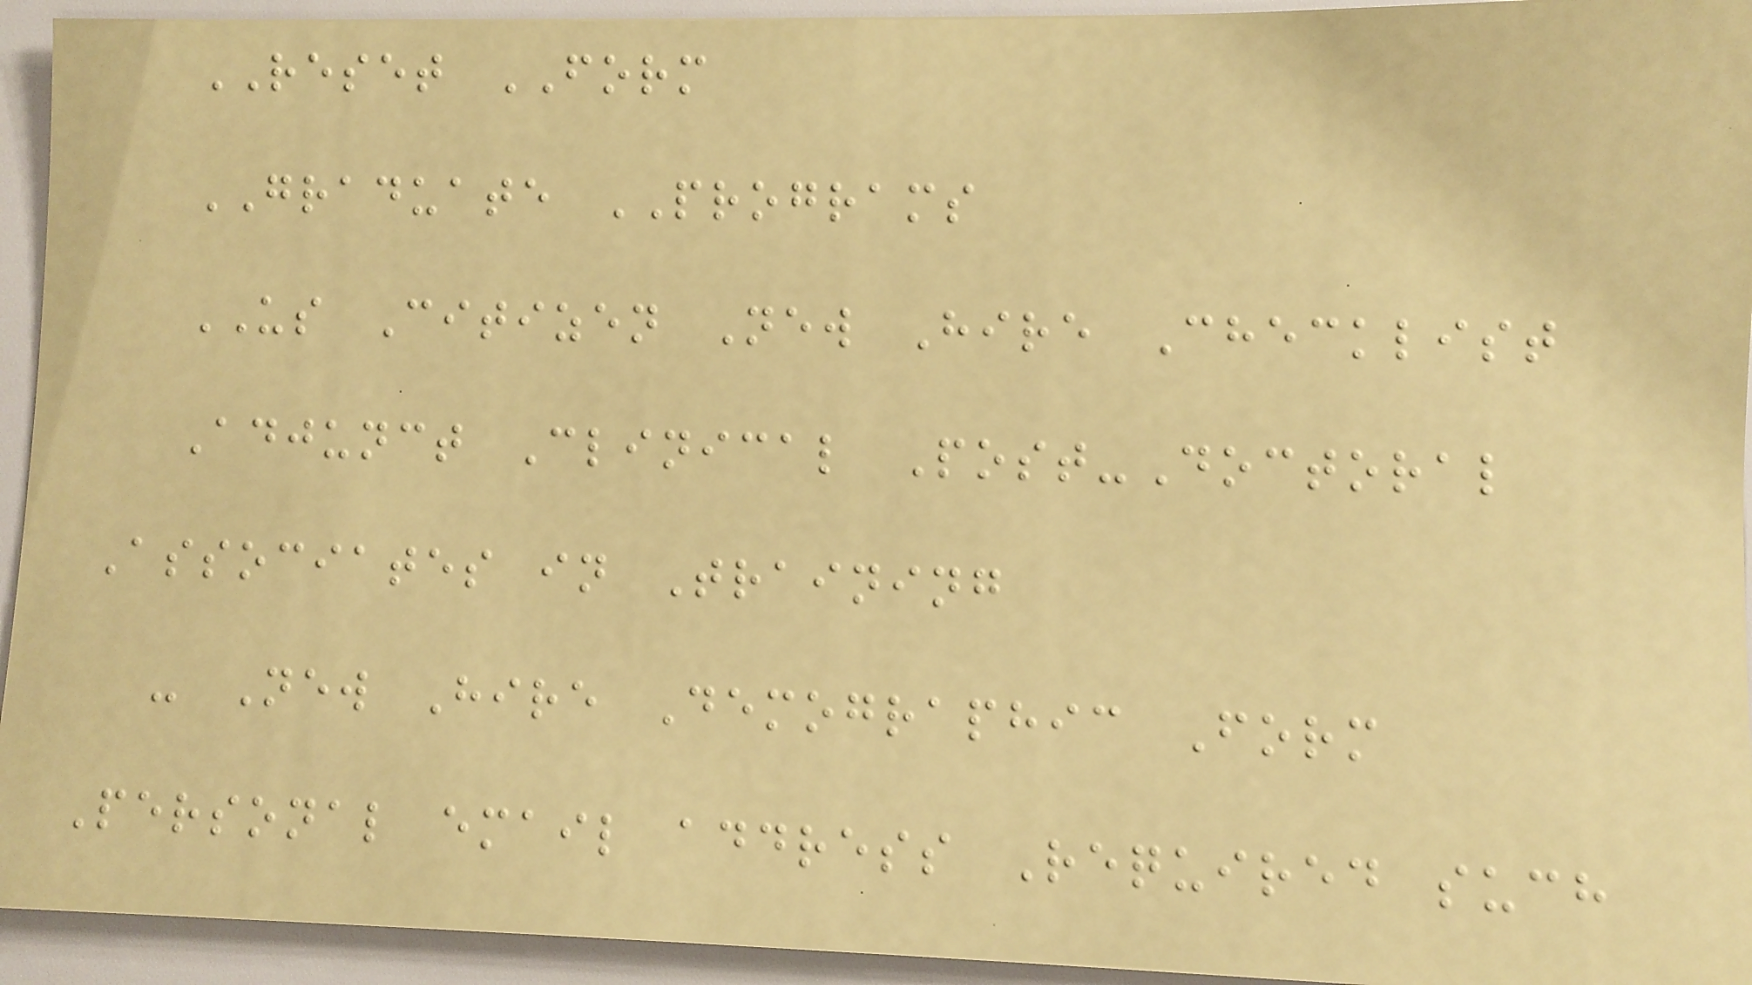RESET FORM
GRADUATE PROGRAMS
US Citizen New Hire Checklist
Adjunct Clinical Post-Doctoral
Associates in Training
- New Hire Demographic Form
Personal email address Required such
